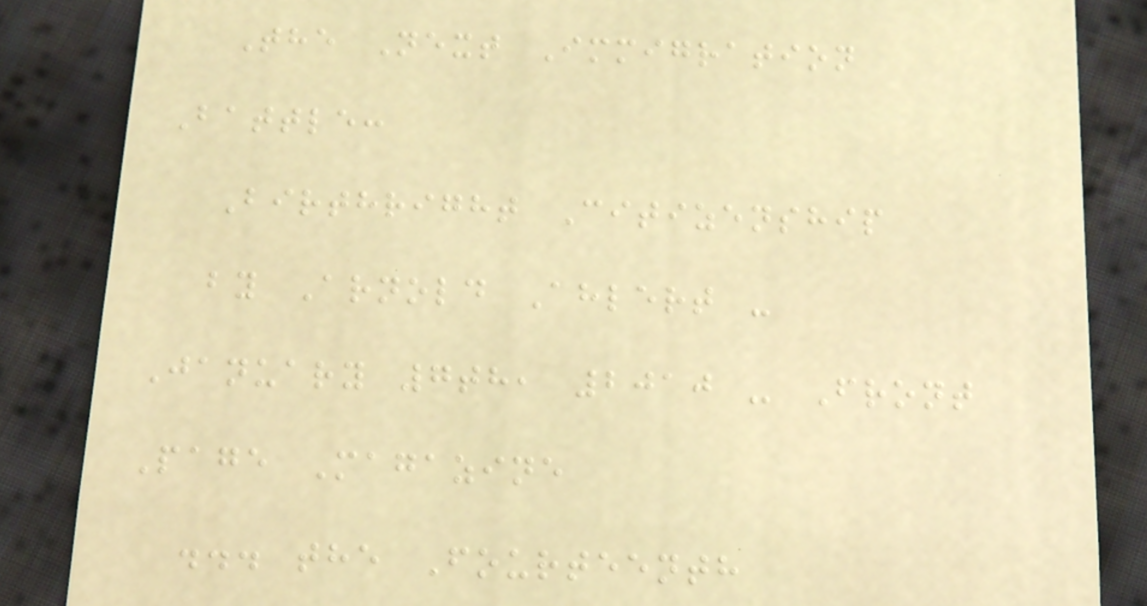The Next Immigration
Battle:
Birthright Citizenship
by Arnold Ahlert -
January 7th, 2010 - Front
Page Magazine
... the Fourteenth
